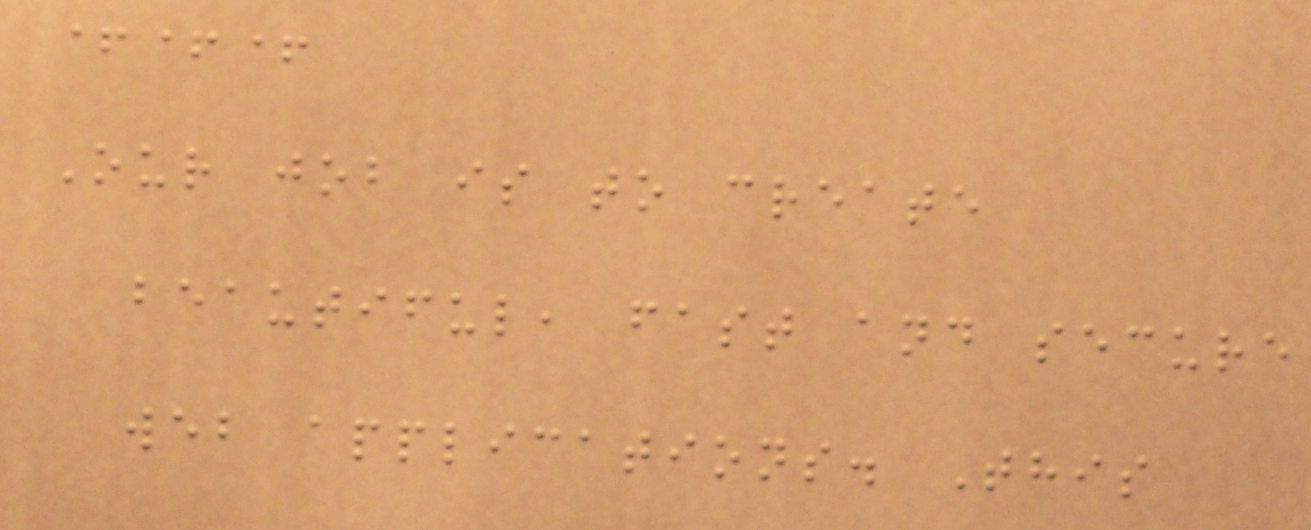+++
Our job is to create
beautiful, fast and secure
web applications. This
